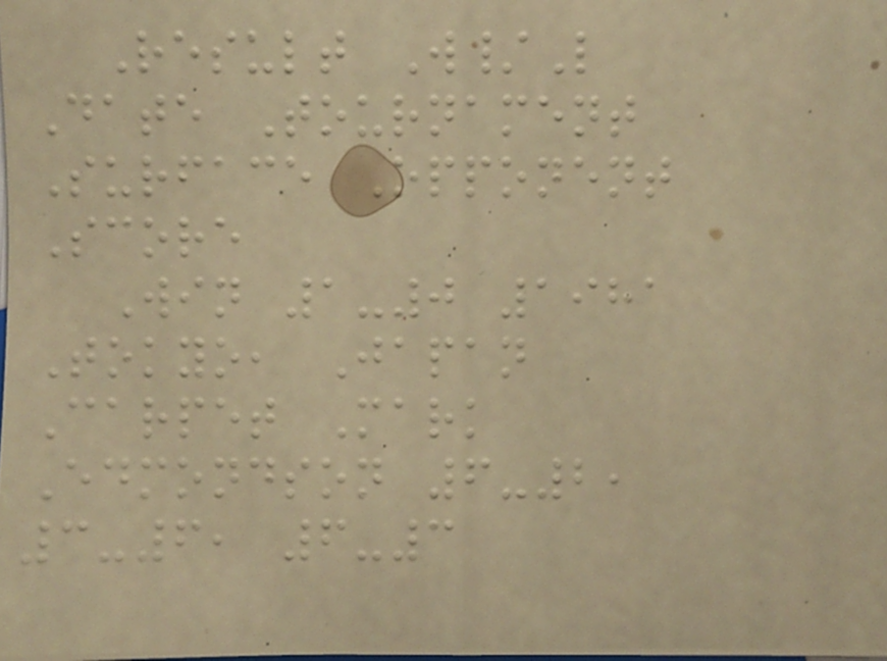Result W/L
Date Tournament
Surface Opponent
Score
Win 1-0 1981
Tokyo, Japan
Carpet Mark
Edmondson 6-2,
3-6, 6-3
